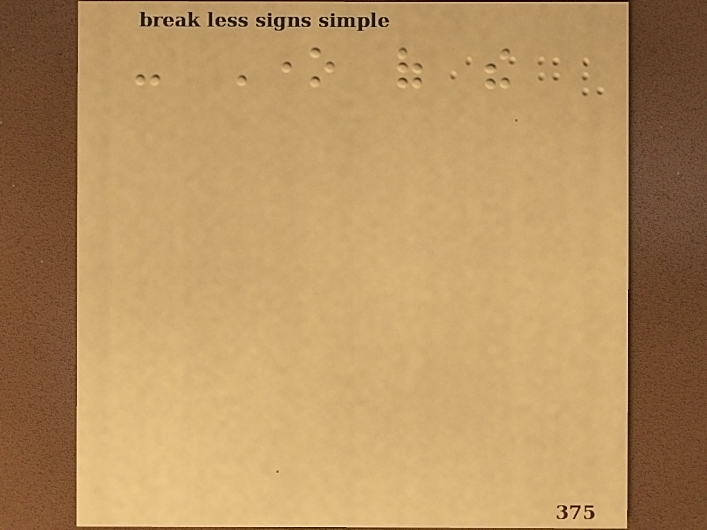- One of the
